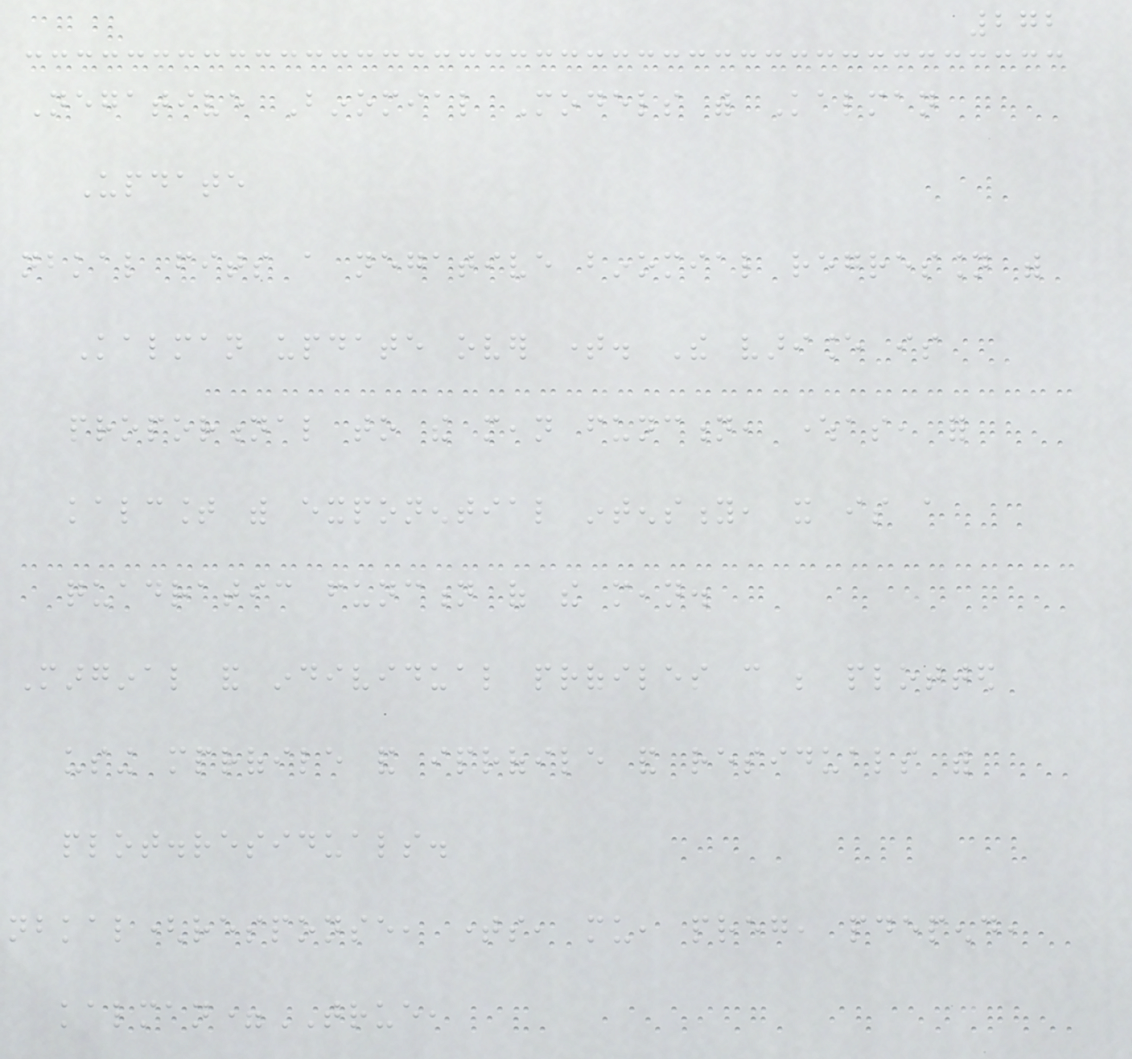272
Negative Binomial Models with Kalman
Update
nbkal fits a negative binomial regression with
Kalman update over time. The variance is
proportional to the mean function, whereas, for
kalcount with exponential intensity, it is a
quadratic function of the mean.
Marginal and individual profiles can be plotted
using mprofile and iprofile and residuals with
plot.residuals.
nbkal(response, times, mu, preg, pdepend,
kalman=TRUE,
